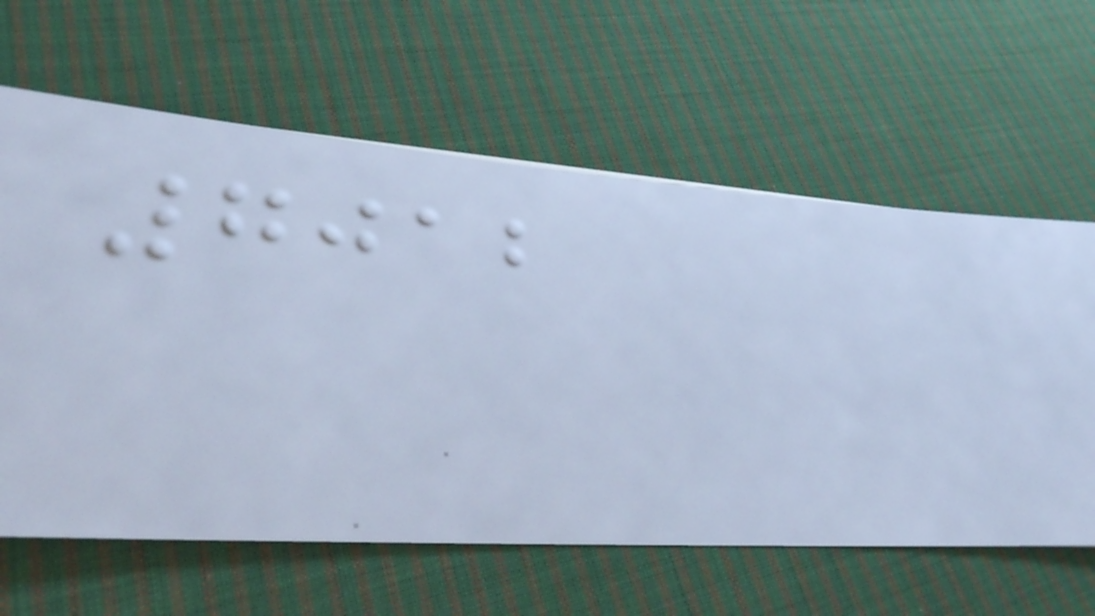7012
